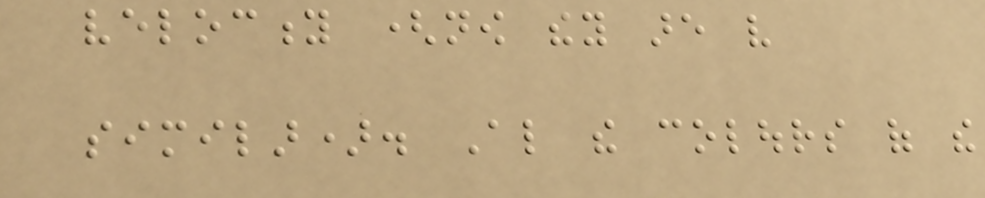velocity (now they are very
similar). Also the colours of the
